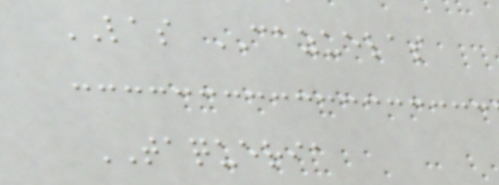LAS CAZUELAS
TAQUERIA
